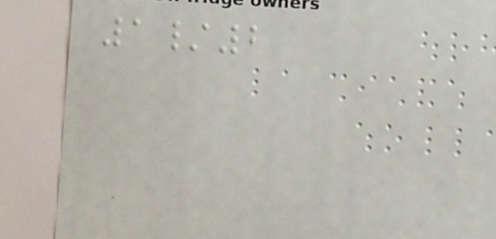1/2
